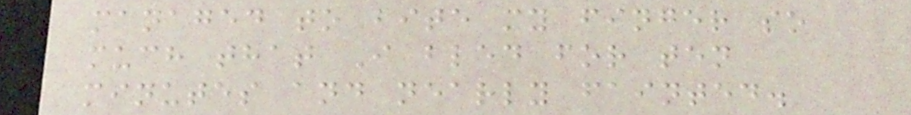managed to bite my finger so
much that I bled for ten
minutes and nearly fainted.
